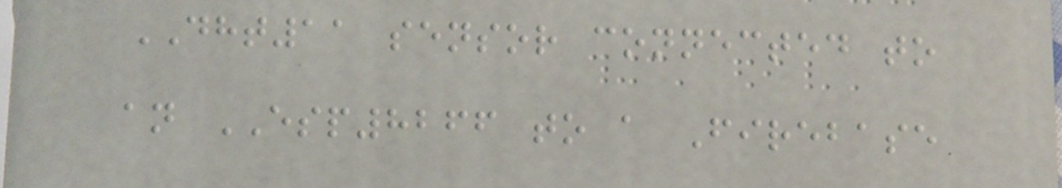DHT11 sensor connected to
an ESP8266 to a Firebase
